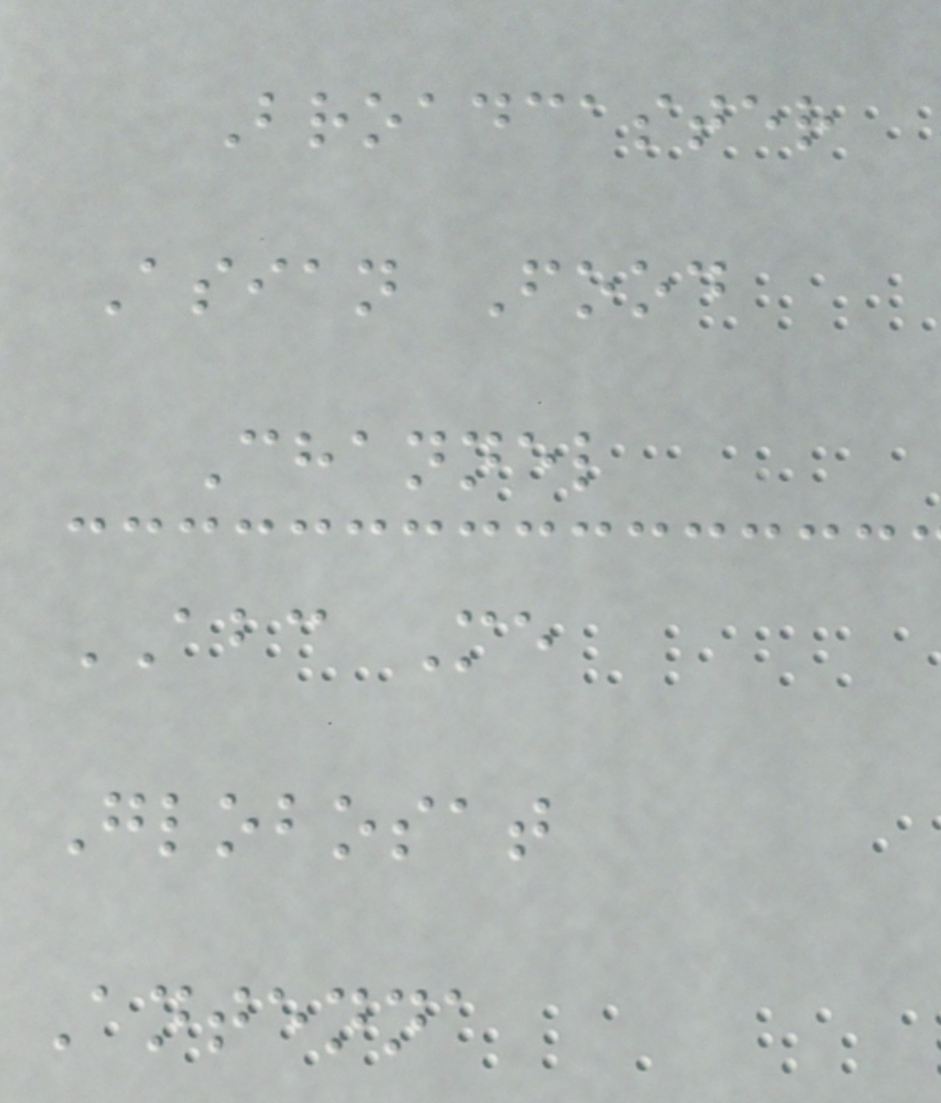Broadcaster
Asian Food
Channel
ABC Me
Globosat
Antenna
